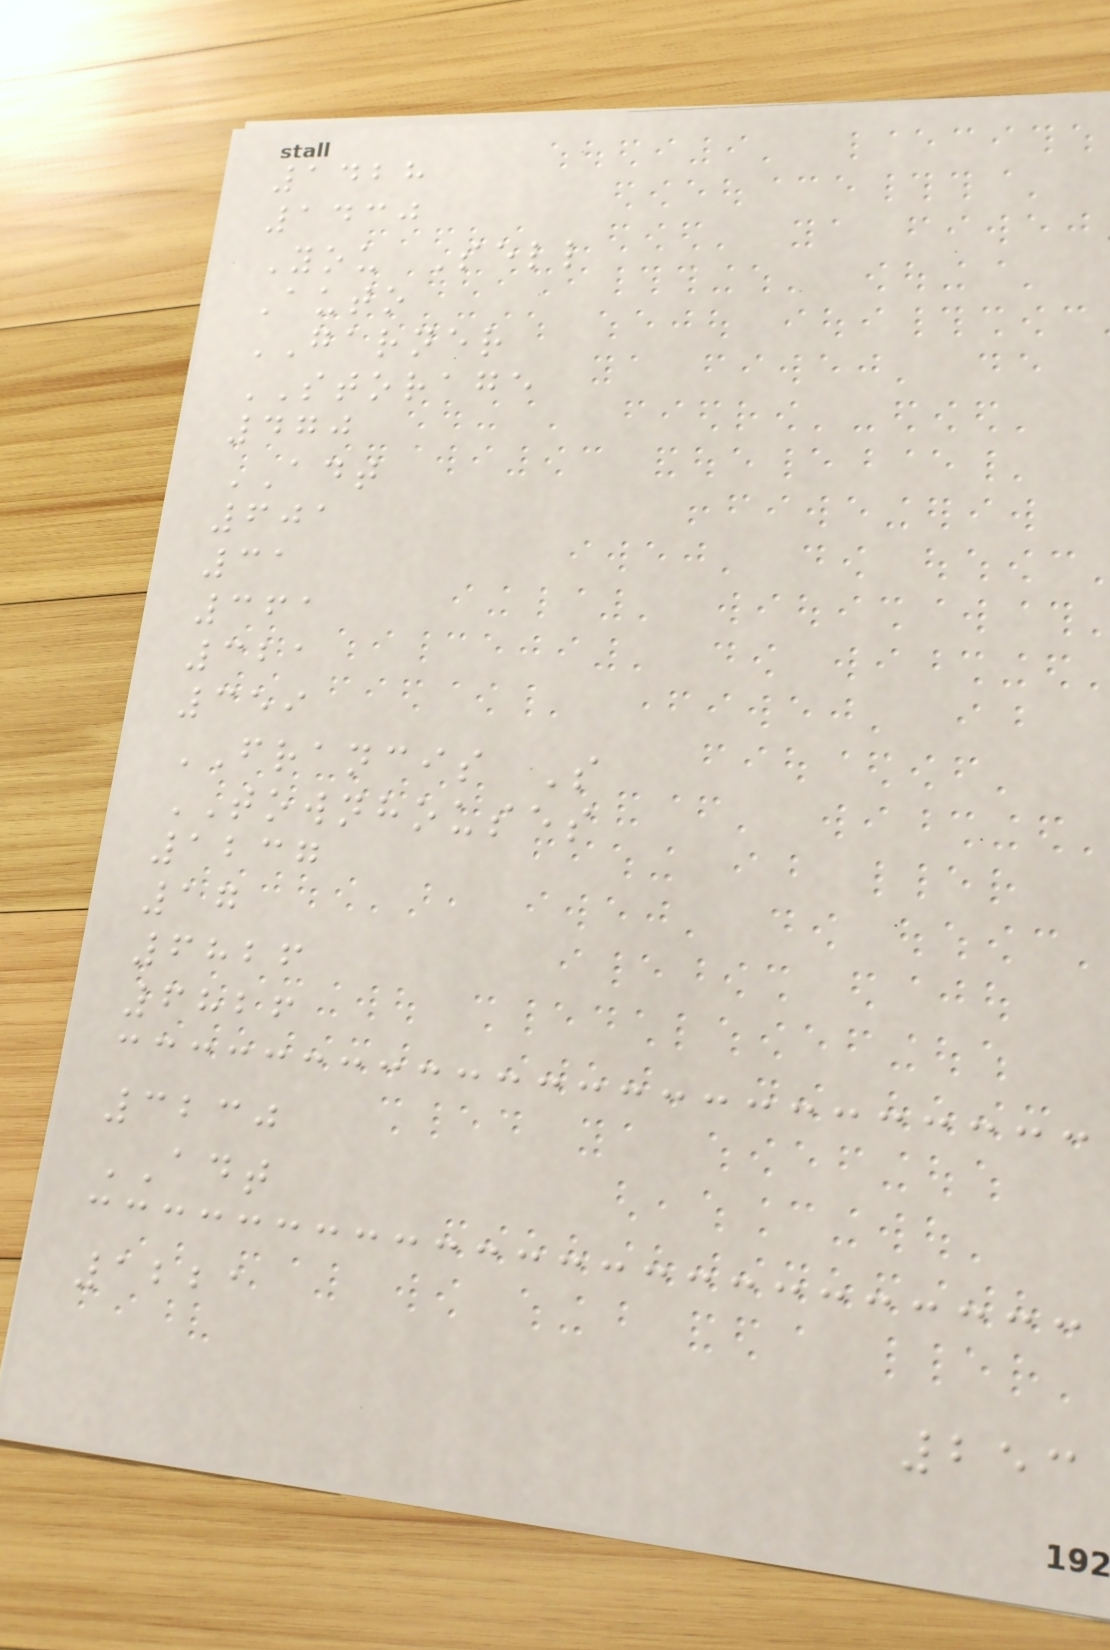1428
1430
You Sell
Auto
GARNER
STORAGE
470
ADT
601
31
361
321
359
FRANCIS S
TOWNHOUSES
1237
17
6826
6826
3230
ADT
1221
253
